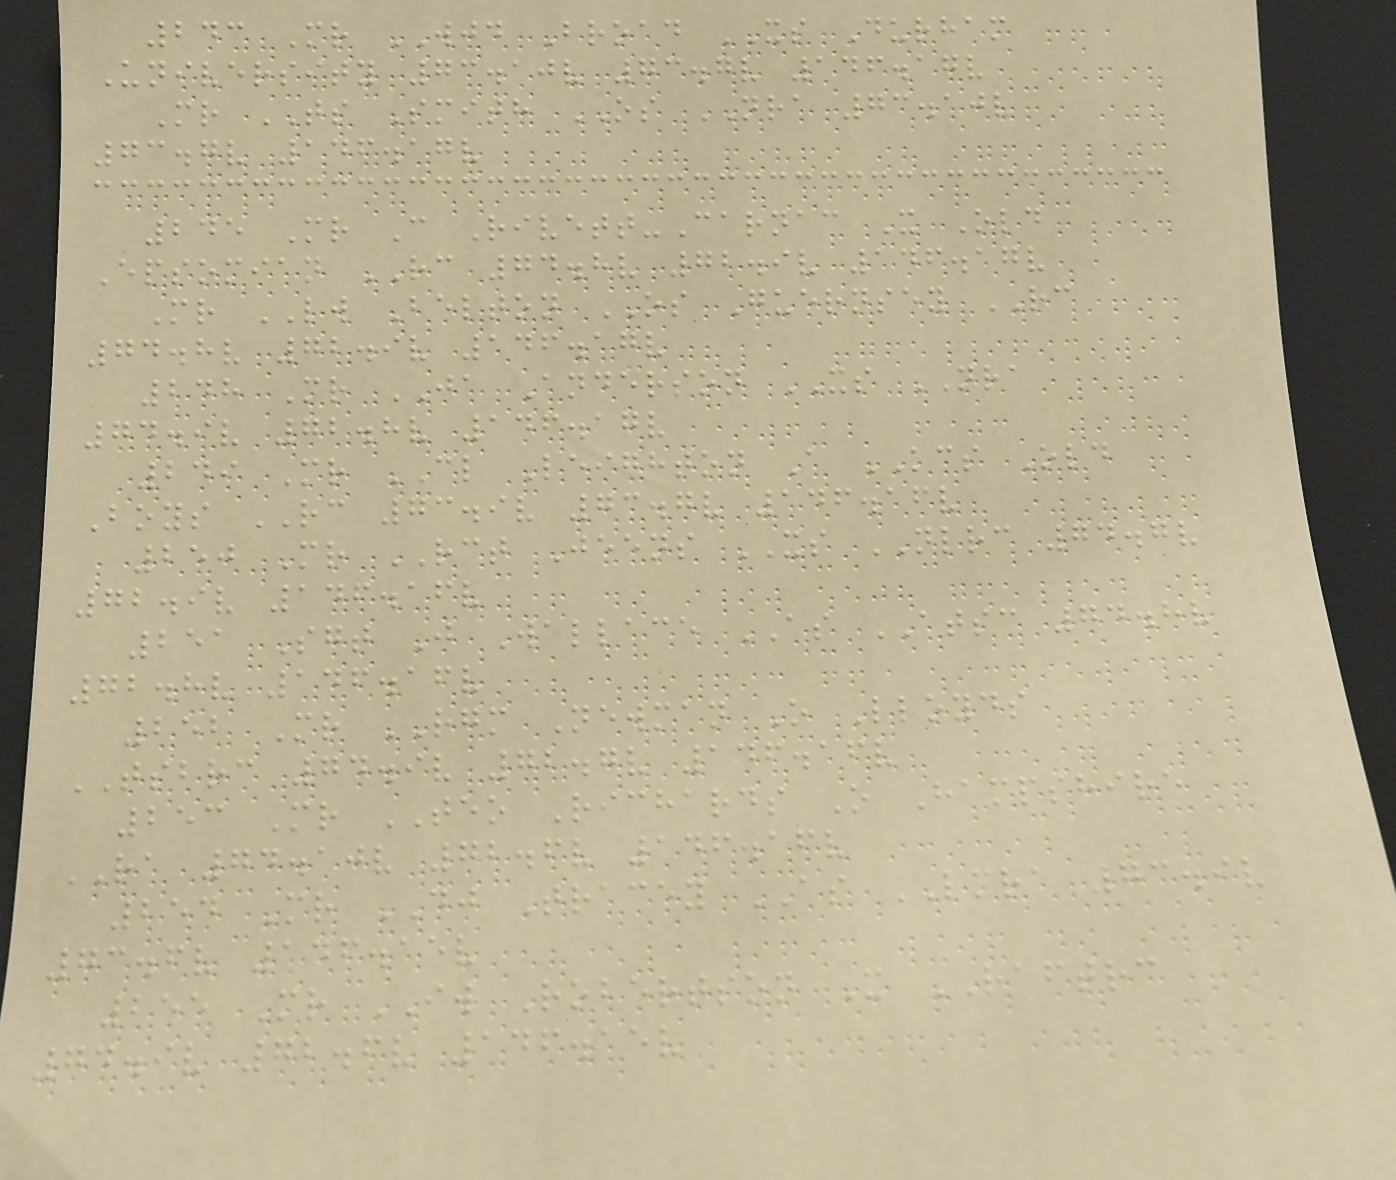243 Mr WJD Broad XS Durham
University 73.10v 73.7v 146.17v
Mr TS Smith OS NRA 73.10v
73.7v 146.17v
245 Mr C Rivett-Carnac X Old
Epsomian RC 74.8v 72.9v 146.17v
Mr LW Belton OS Guernsey RC
74.8v 72.9v 146.17v
248 Mr JA Anderson XS NRA
74.9v 72.8v 146.17v
249 Mr CL Leighton A KCS Old
Boys RC 73.9v 73.7v 146.16v
250 Mr RCT Jeens XS NLRC 74.7v
72.9v 146.16v
251 Sgt J Wallace AS ATSC 74.8v
72.8v 146.16v
252 Mr RGM Newman O Lloyds
TSBRC 74.9v 72.7v 146.16v
253 Mr TEO Richards O Hampshire
RA 74.10v 72.6v 146.16v
254 Mr DJ Tracey AS LMRA 73.9v
73.6v 146.15v
255 Mr IW Robertson X RAFTRC
74.9v 72.6v 146.15v
